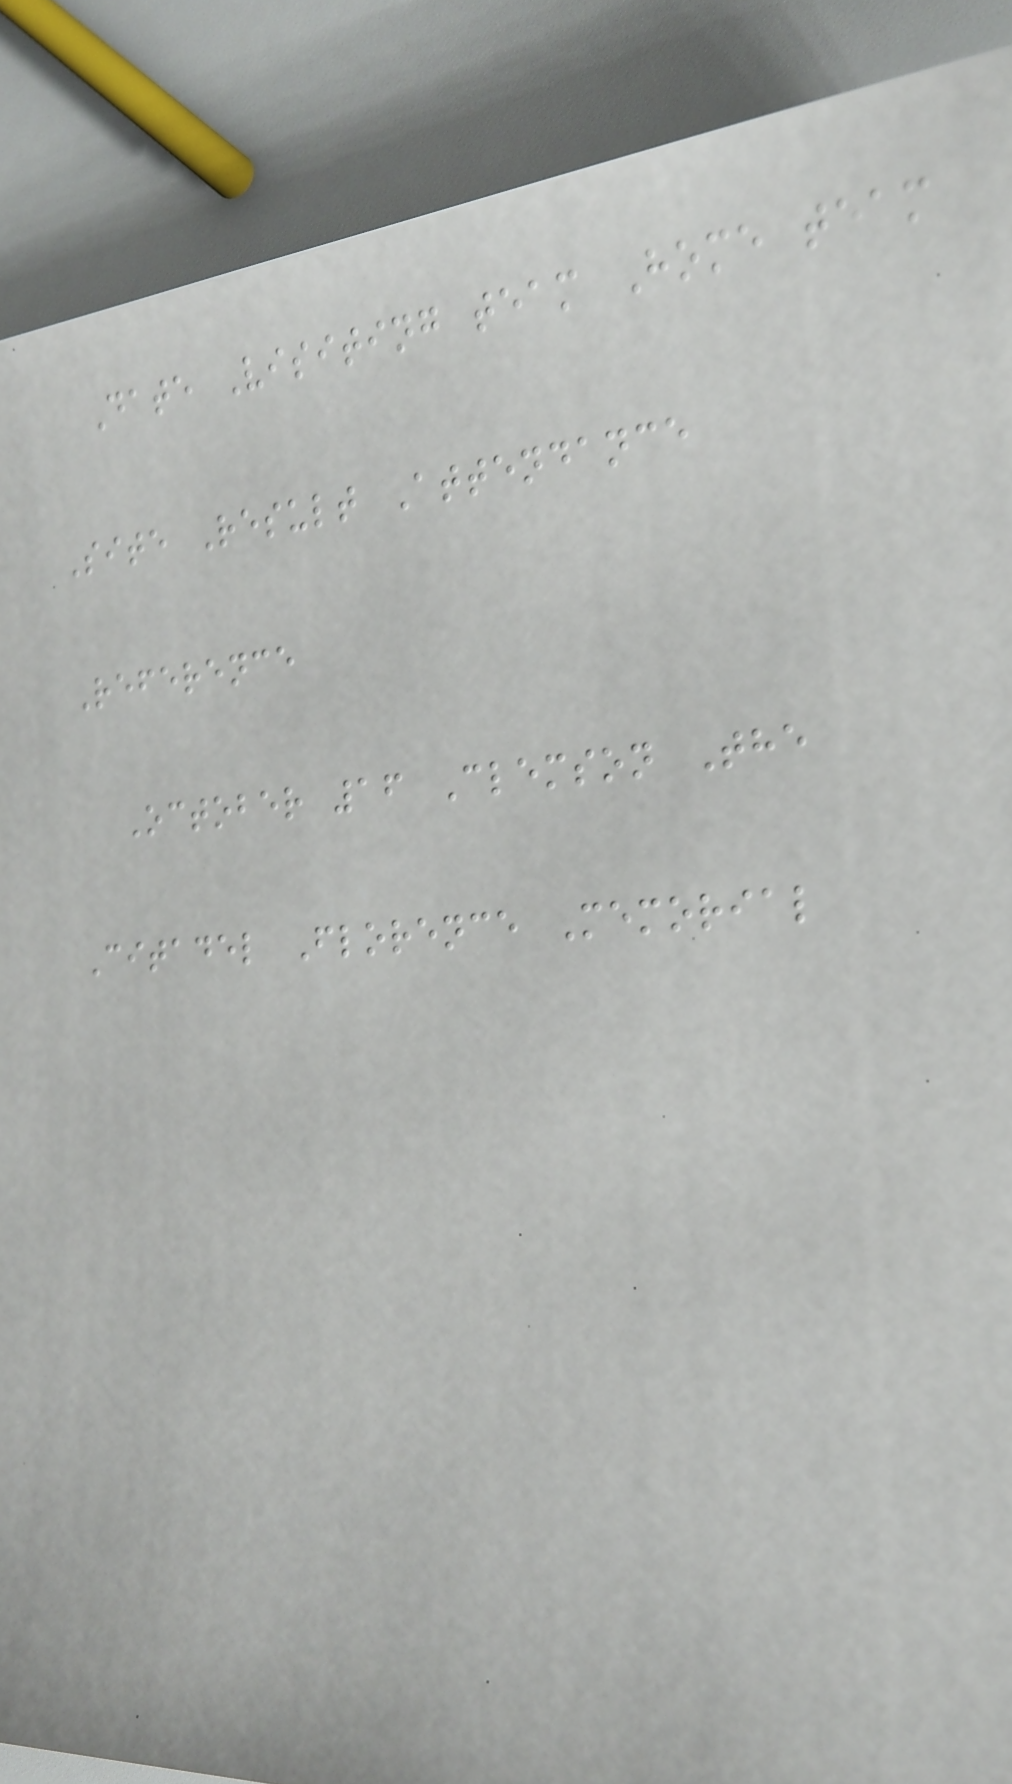Date Visiting team Home team
Site Result Attendance
Reference
October 16 Clemson The
Citadel Florence Memorial
